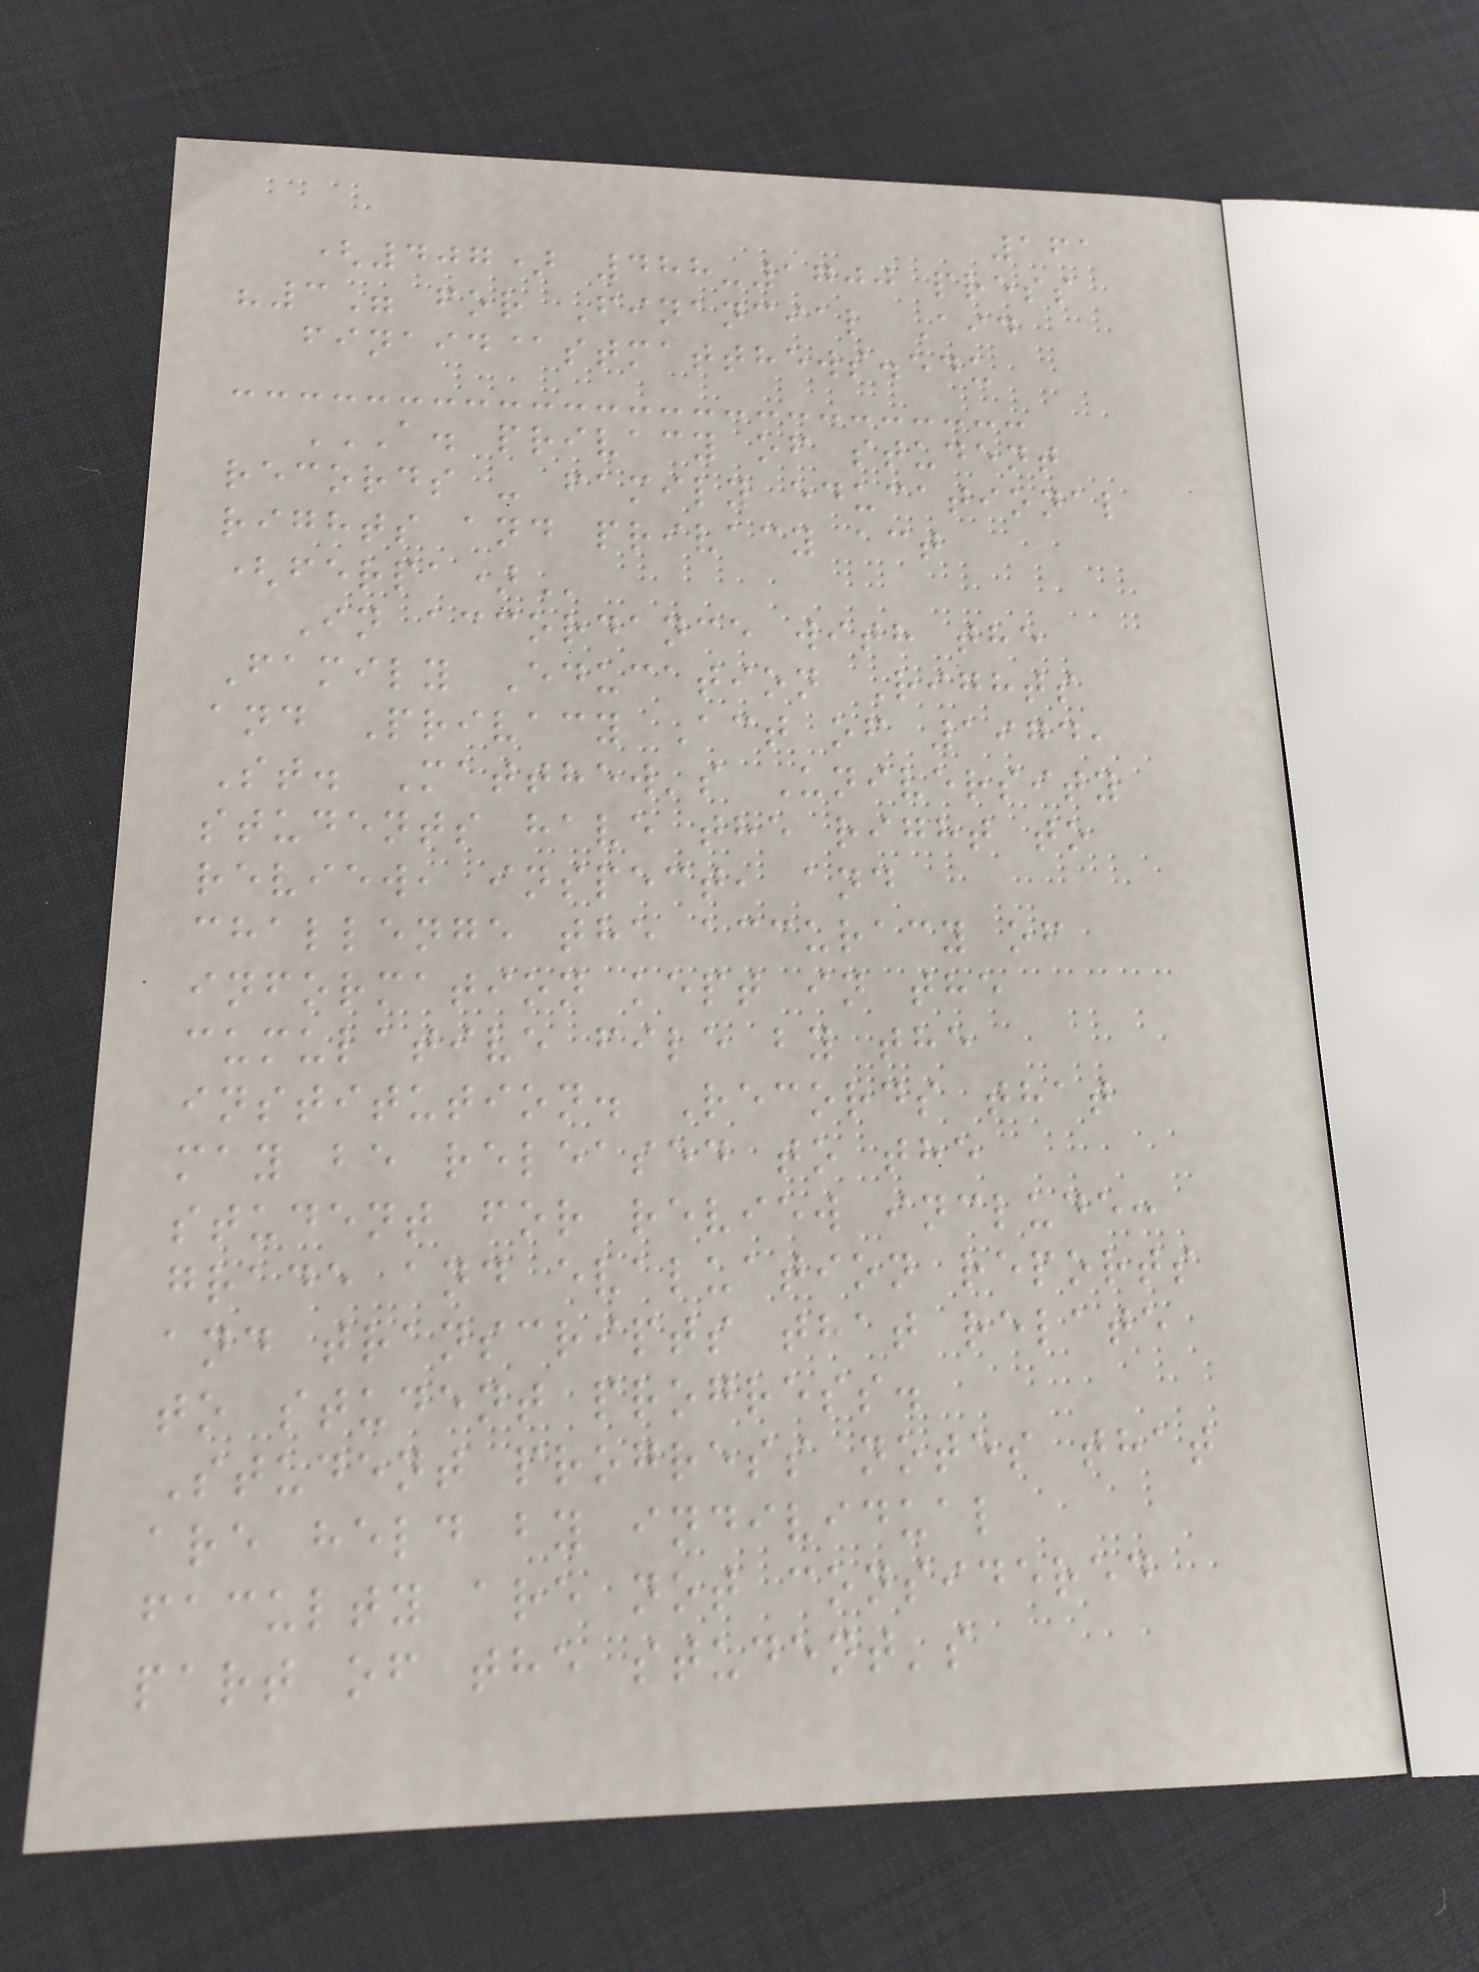161
(407) 488-1700 press
"3" for Financial Aid
finaid@stmatthews.edu
A. PRIVACY OF STUDENT
RECORDS - FAMILY EDUCATIONAL
RIGHTS AND PRIVACY ACT
(FERPA)
In accordance with the
Family Education Rights
and Privacy Act of 1974,
St. Matthew's University
students have the right to
review, inspect, and
challenge the accuracy of
information kept in the
cumulative file by the
institution. Records that
may be released to the
student for review include:
grade and evaluation reports
and transcripts that relate
to student progress.
Student progress notes that
are held by individual
faculty are not considered
part of the student's
